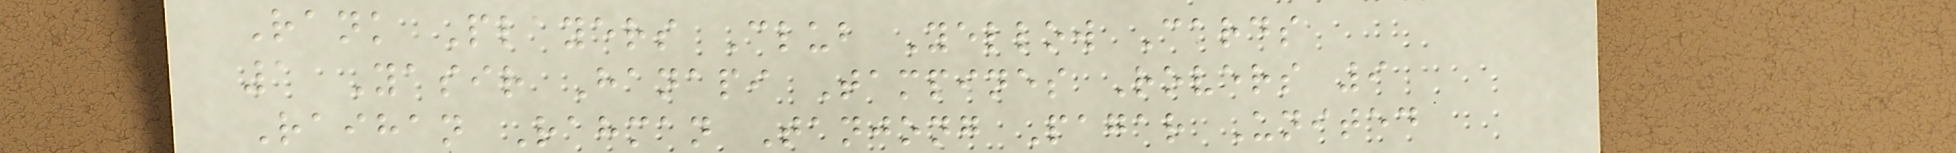Rank Players Club Yellow Cards
1 Yasir Hanapi Tampines Rovers 9
Raihan Rahman Tanjong Pagar United
